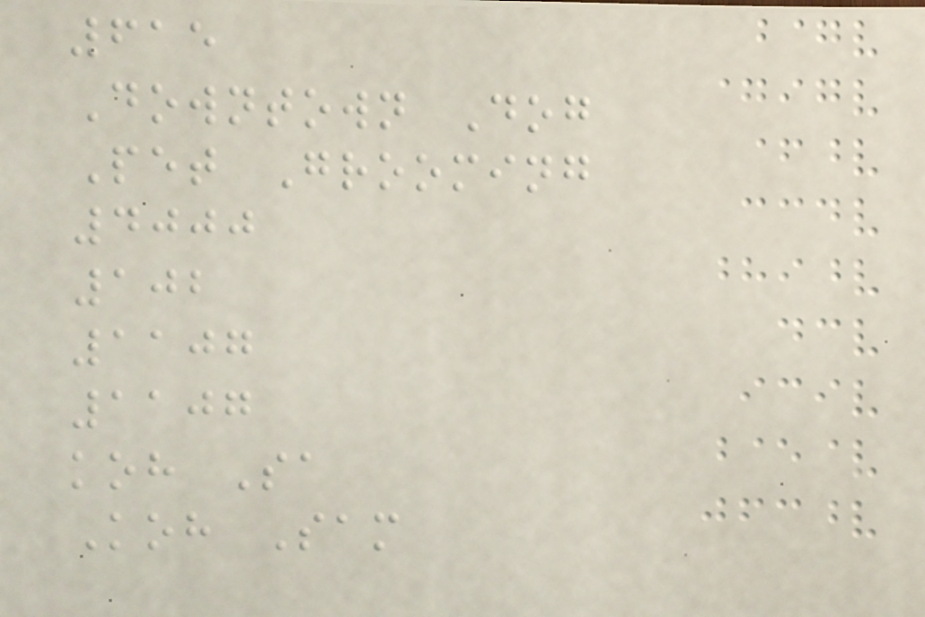615
Downtown Dog
Pet Grooming
4000
102
1107
1107
koh Sa
Koh Sam
